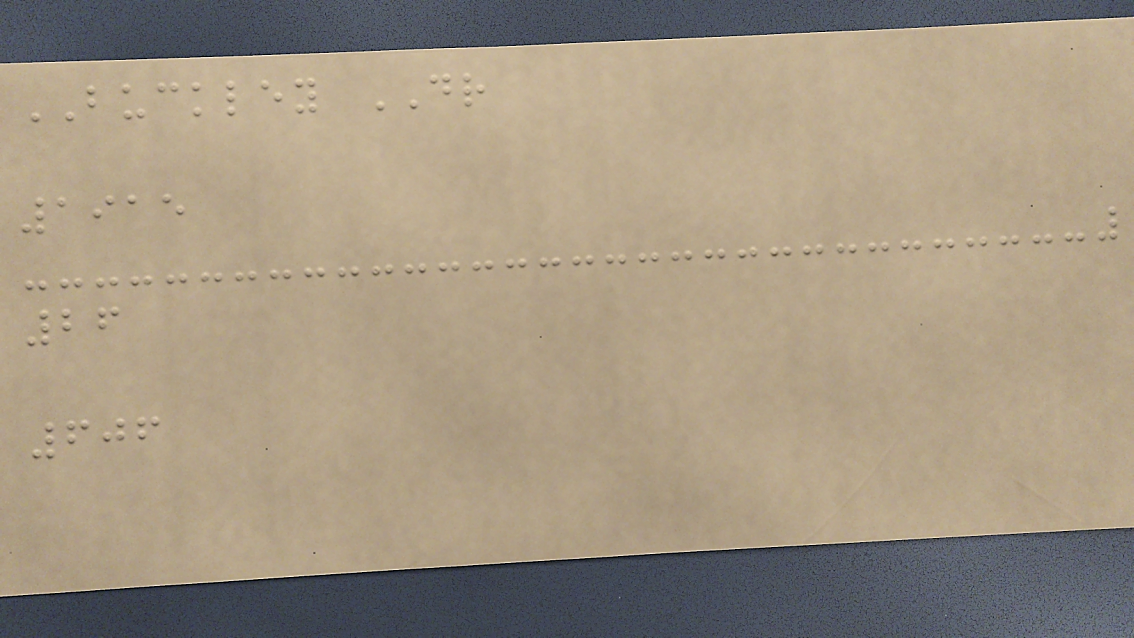BUCKLEY DR
1915
26
606
